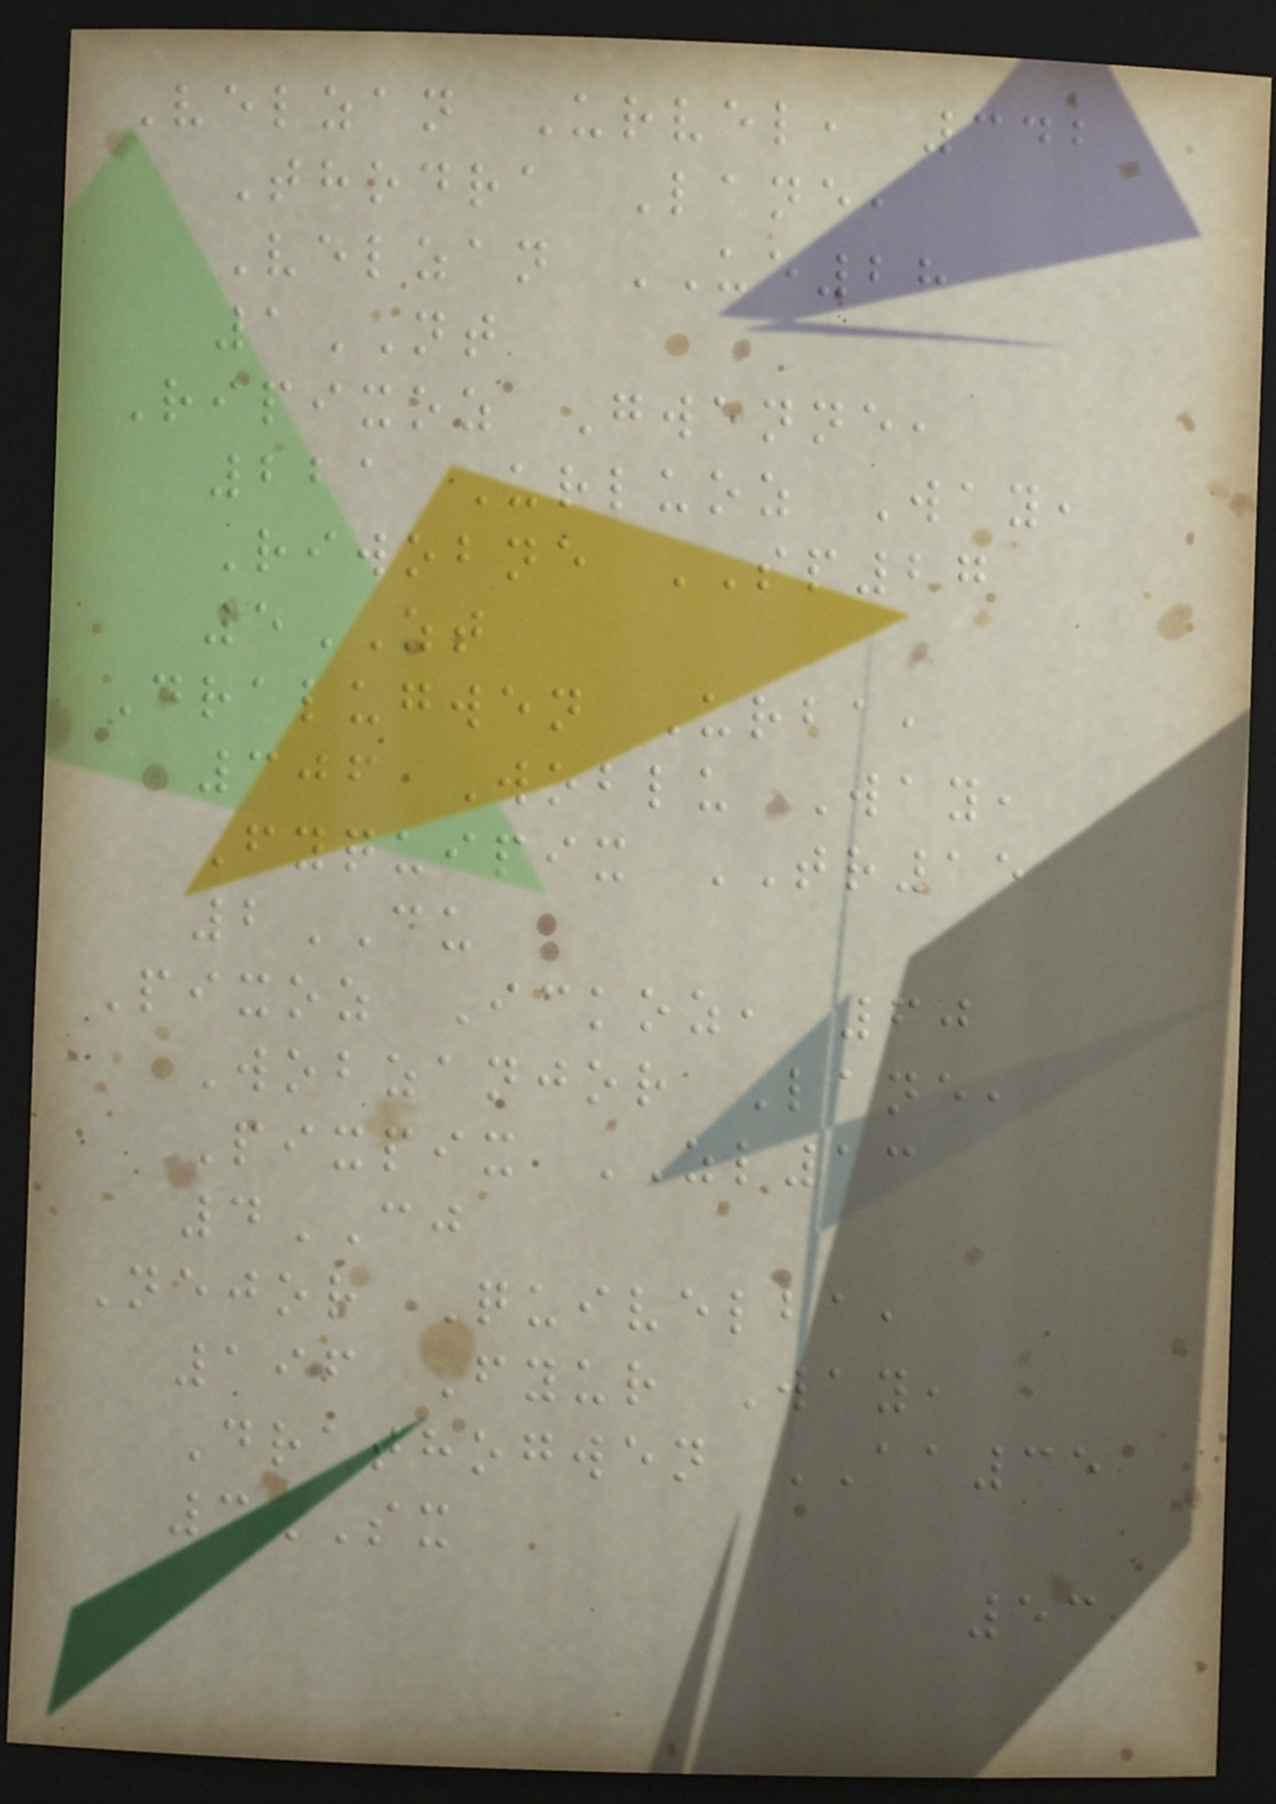Velzan Urvel, 342
Thodra Lane,
Velzan UE28
1NT
Ripixoz Gwenne,
221 Urluoz Way,
Riwobne SP27
5ZT
Dralugwen Urba,
306 Woblu Way,
Fyquipix TR15
2CU
Pixoz Ickoz, 60
Wobzanjor Lane,
Pixpix ZL13
4CJ
Nejor Quivelba,
196 Fyur Way,
Drathogwen AA35
3SX
53
